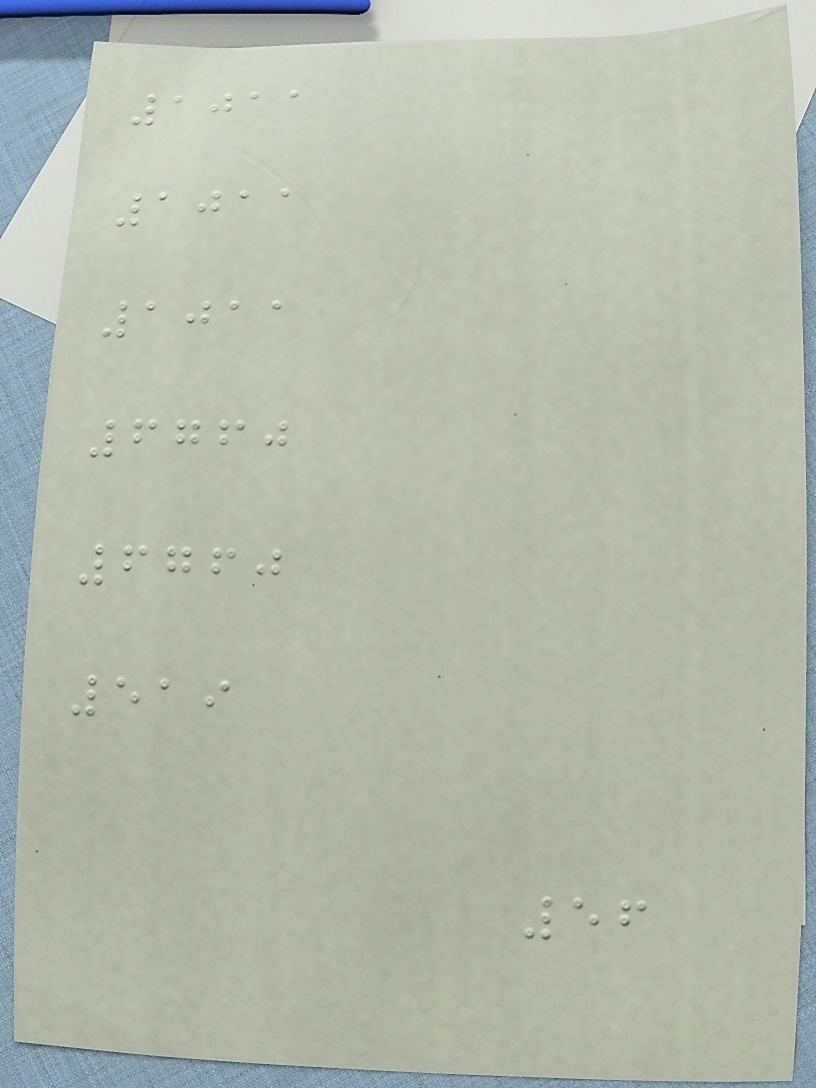1011
1011
1011
6760
6760
519
56
